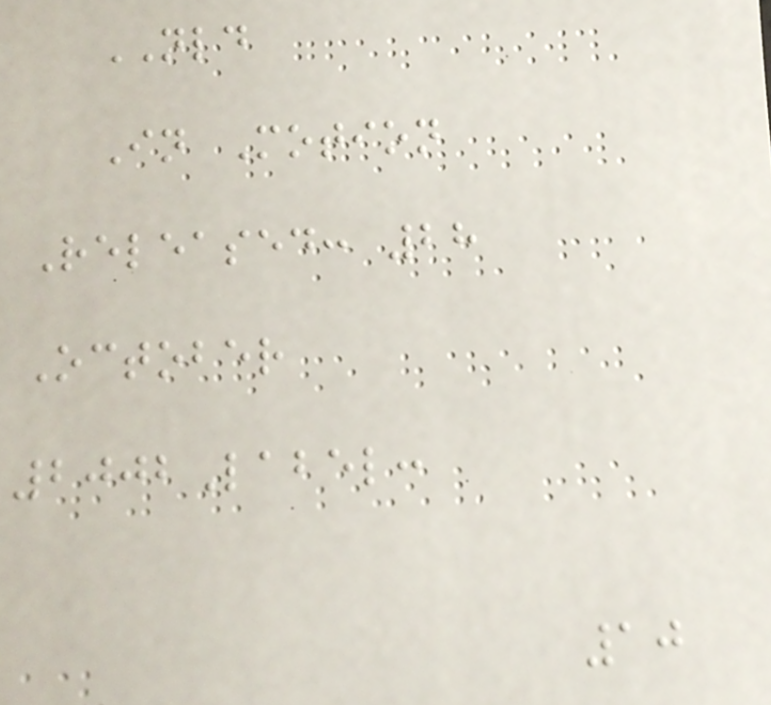NLD
In Motion
Released: 28
October
2002Label:
10
